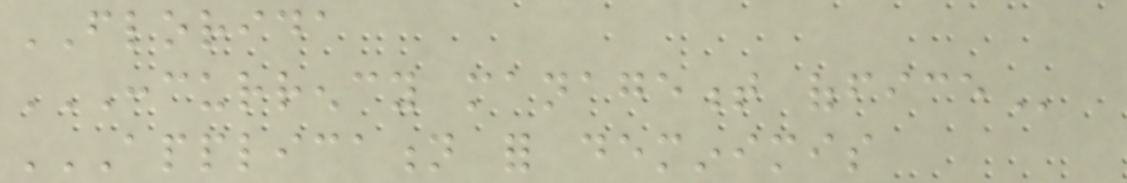FLORIDA
CONCURRENCY MANAGEMENT OFFICE
APPLICATION FOR DEMINIMIS
